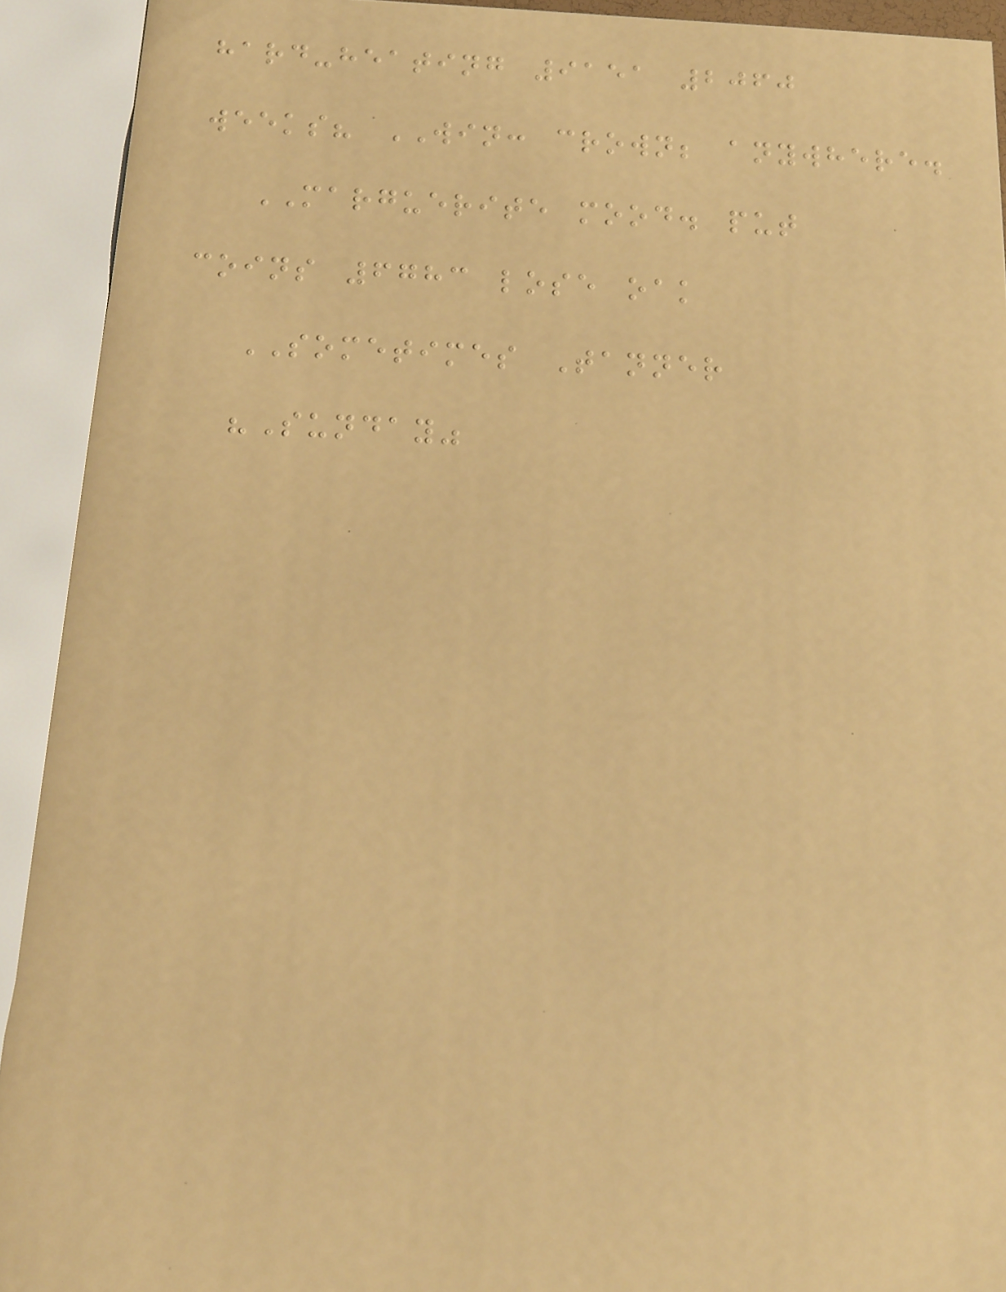hard-heating 9151 2060
weeks? WIN: crown; anywhere.
MARGUERITE mood. put
coins 6783 lose oak
SOMETIMES Tanner
"Sunday"
